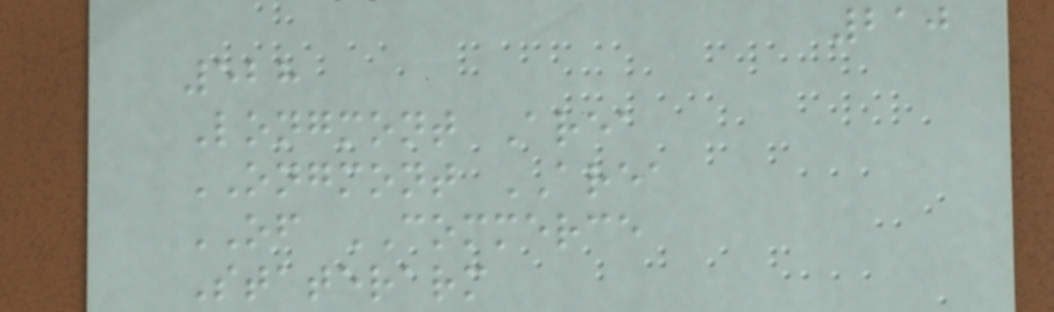210
528
Longmont Area
ONGMONT AREA
OF COMMERCE
Staterarm
